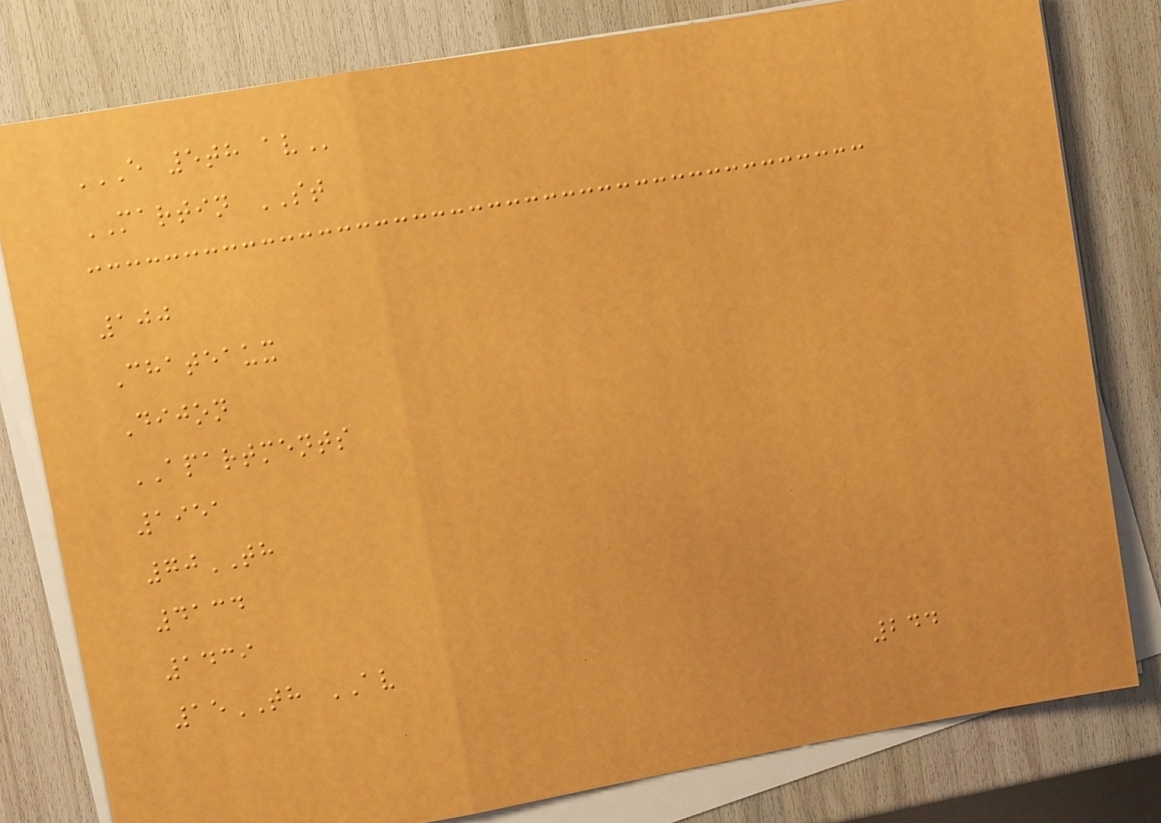E 5TH AV
MARTIN ST
100
Chateaux
Dijon
APARTMENTS
1951
70TH
4134
1439
15TH AV
244
